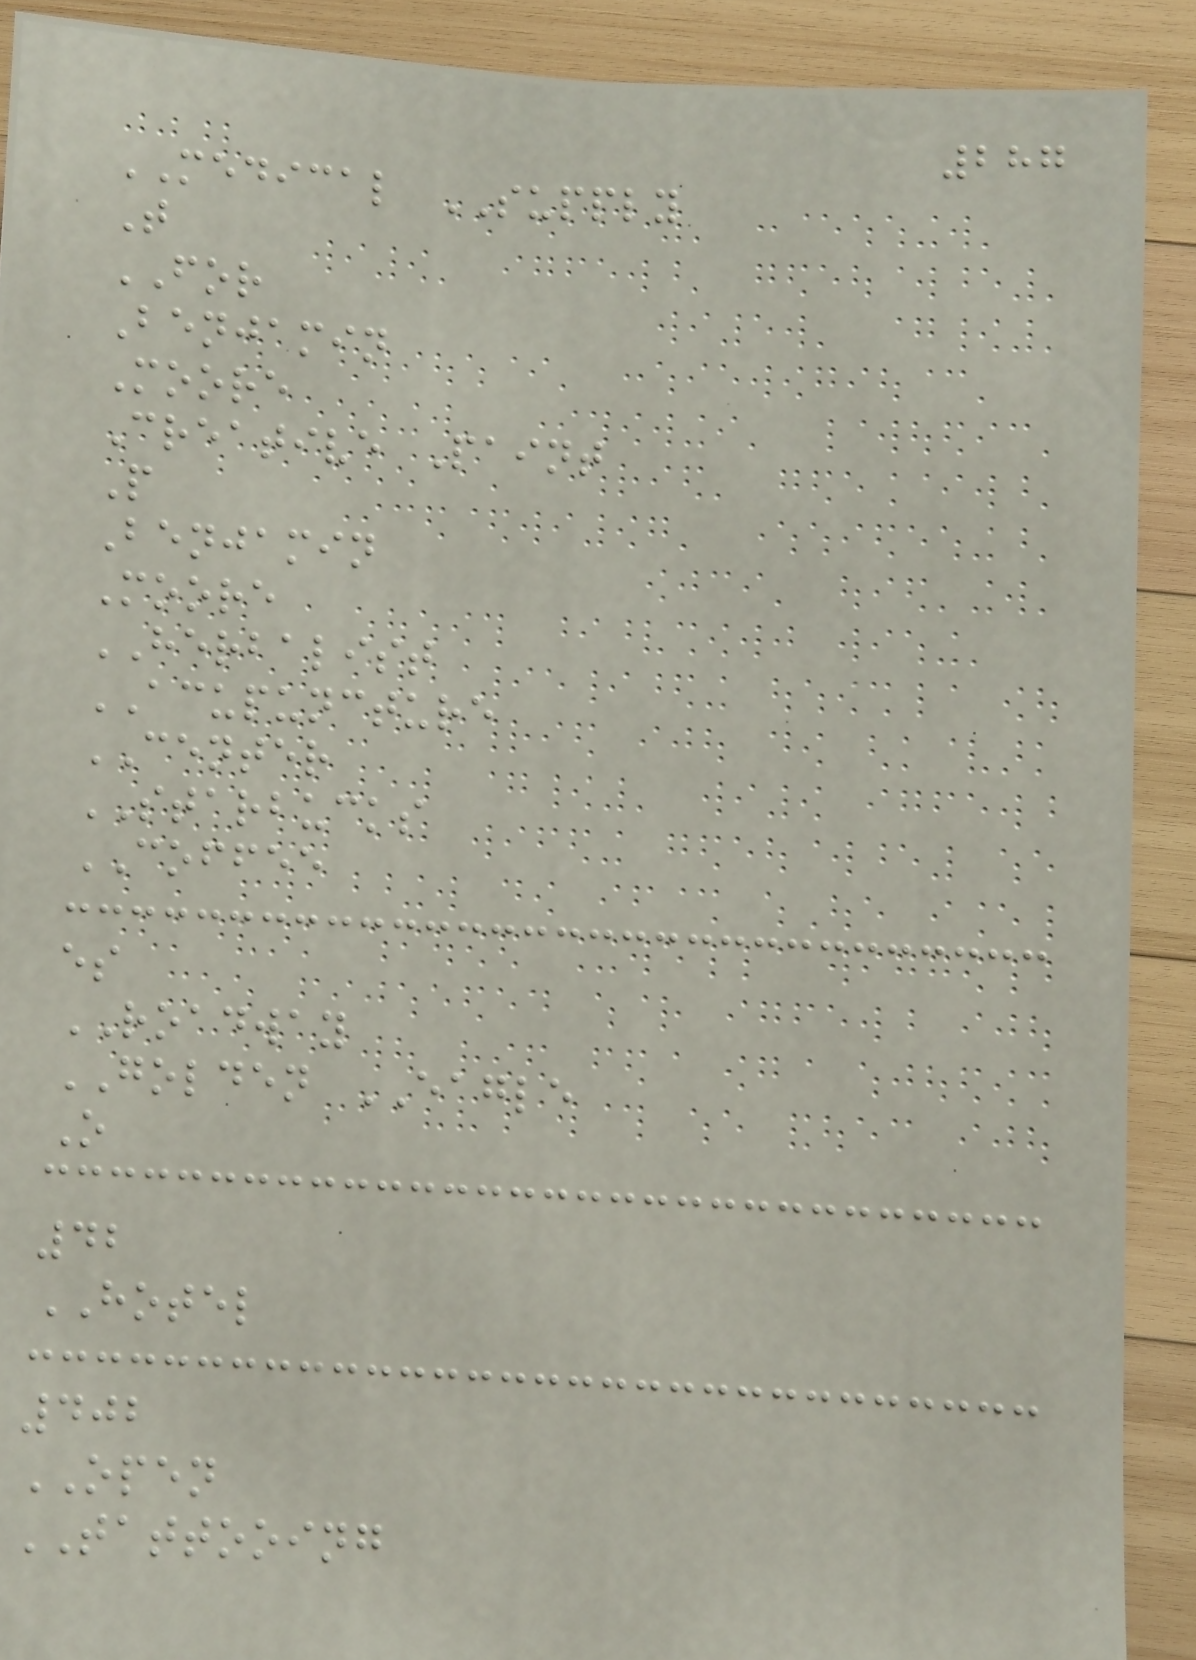287
MEDICAL SUPPLY
T
FOR
Benjamin
Moore
Creative Paint
P
Benjamin
Moore
HERBALIST
ACUPUNCTURE
CENTER
STARBUCKS
COFFEE
es
ROADWAY
GOLDEN EAGLE
O
42
HOTEL
402
OPEN
TATTOOING
